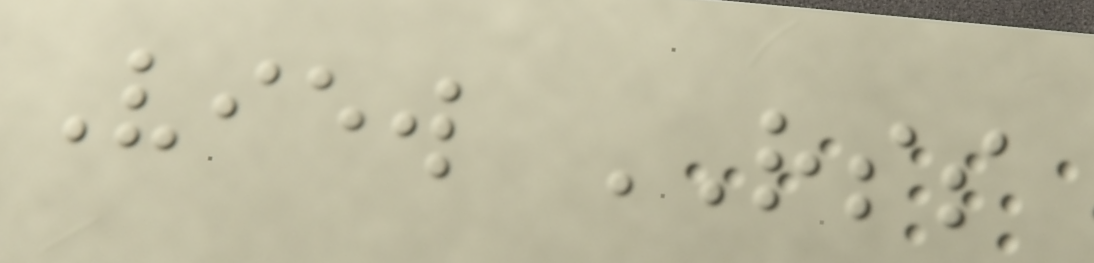View RSS
